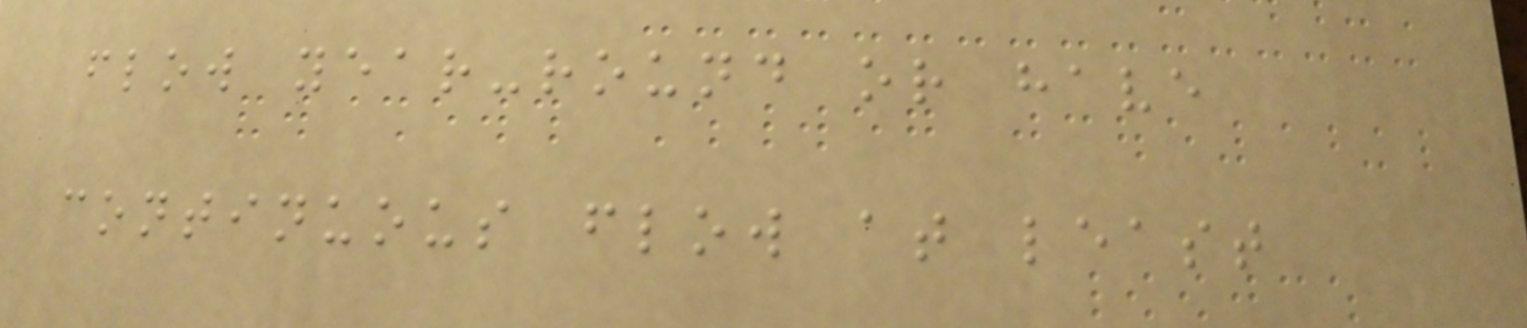flow year-round or have
continuous flow at least
